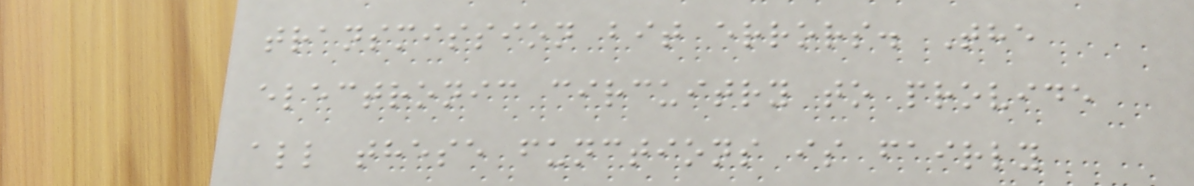transmission bit errors. The
electronic circuitry to provide
all these functions is fairly
